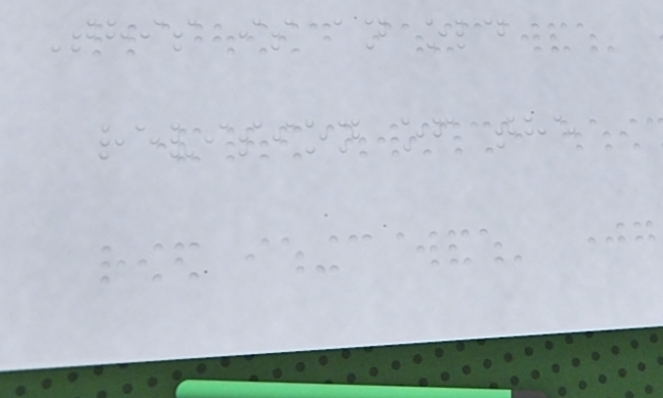This is an old
revision of the
